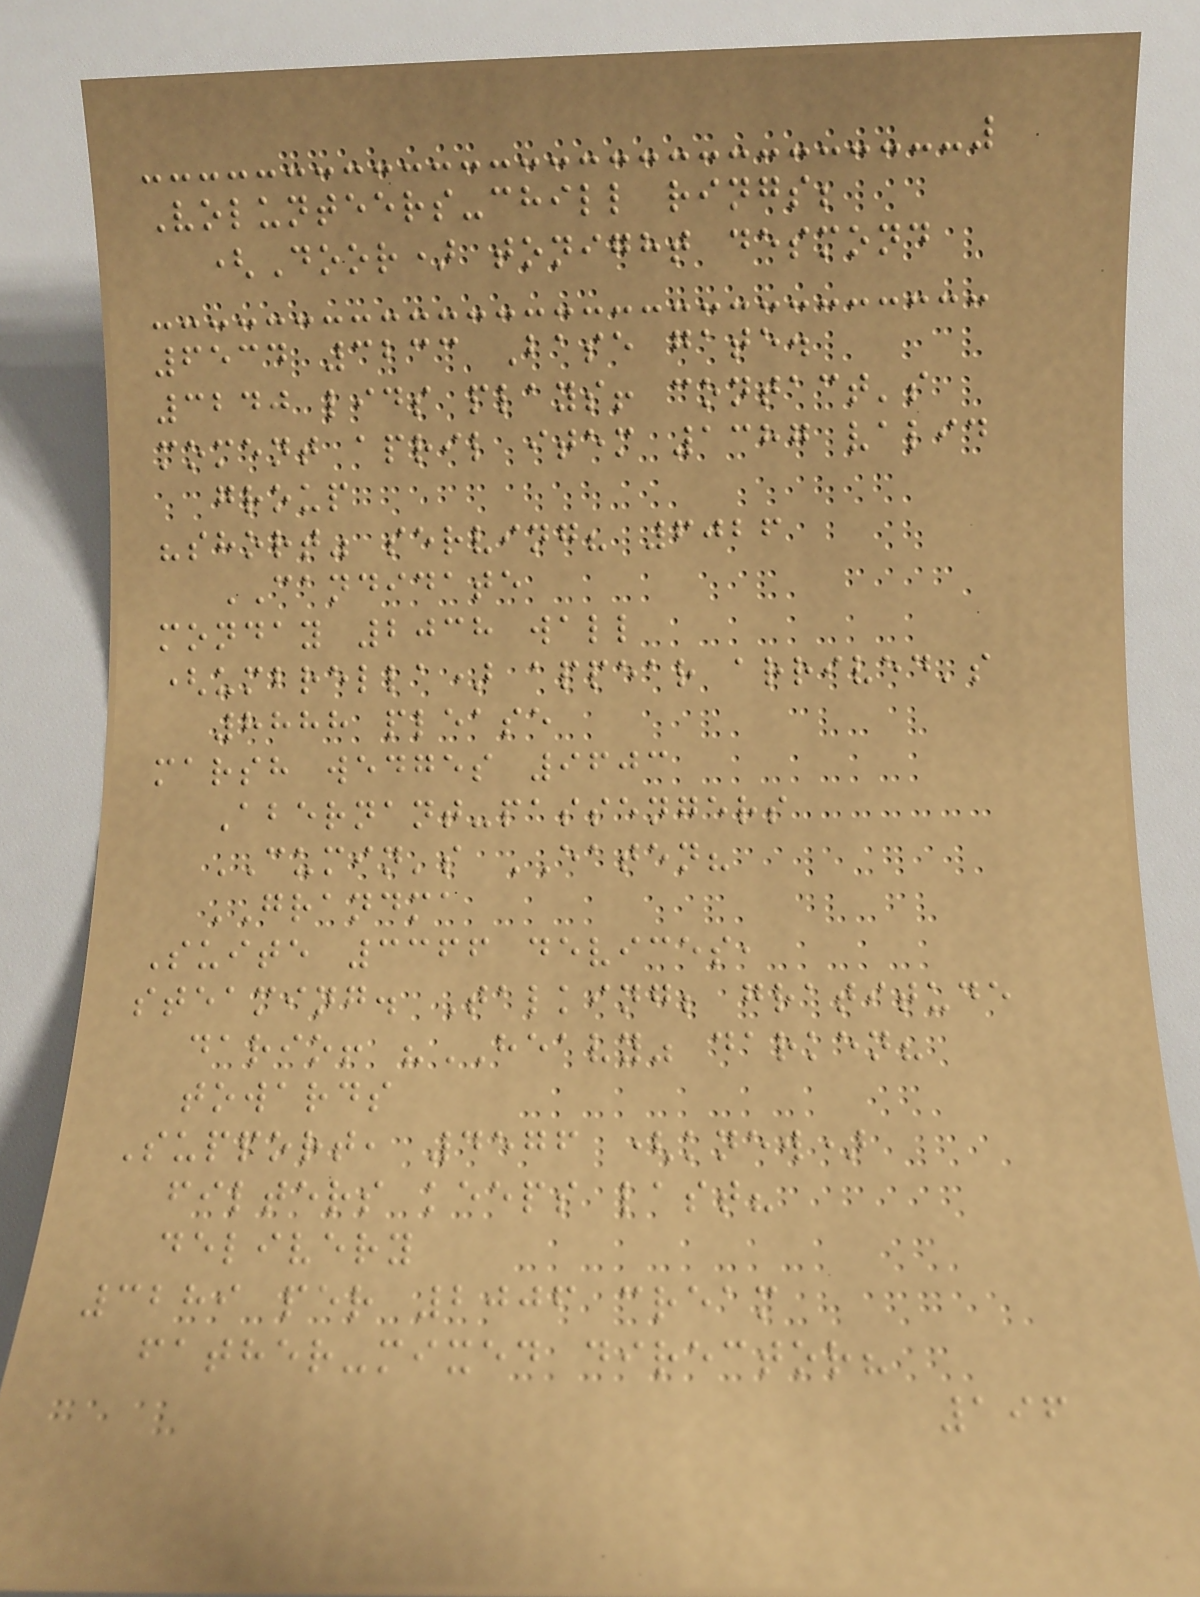Volunteers-chill rings;
(Door) tonight desmond
6534 3233 Base gate.
3240 lids plays! contact's
moment april item 1387 valid
group
"short" serving? 6026
CANDIDATE
monday 2038 wall
(umbrella) appear arrived's
8888 please
marsh wedges 9603
Abernant-passengers
CUMIN's EATEN?
GRANDMA
Suite 3366 devices,
steaming. Talking; gratitude
dario! "HEAVY" darken?
towards
Support, 4576 (knew)
filters keeps last?
delivery
3289 per 2006 cream
father-mixed director?
196
